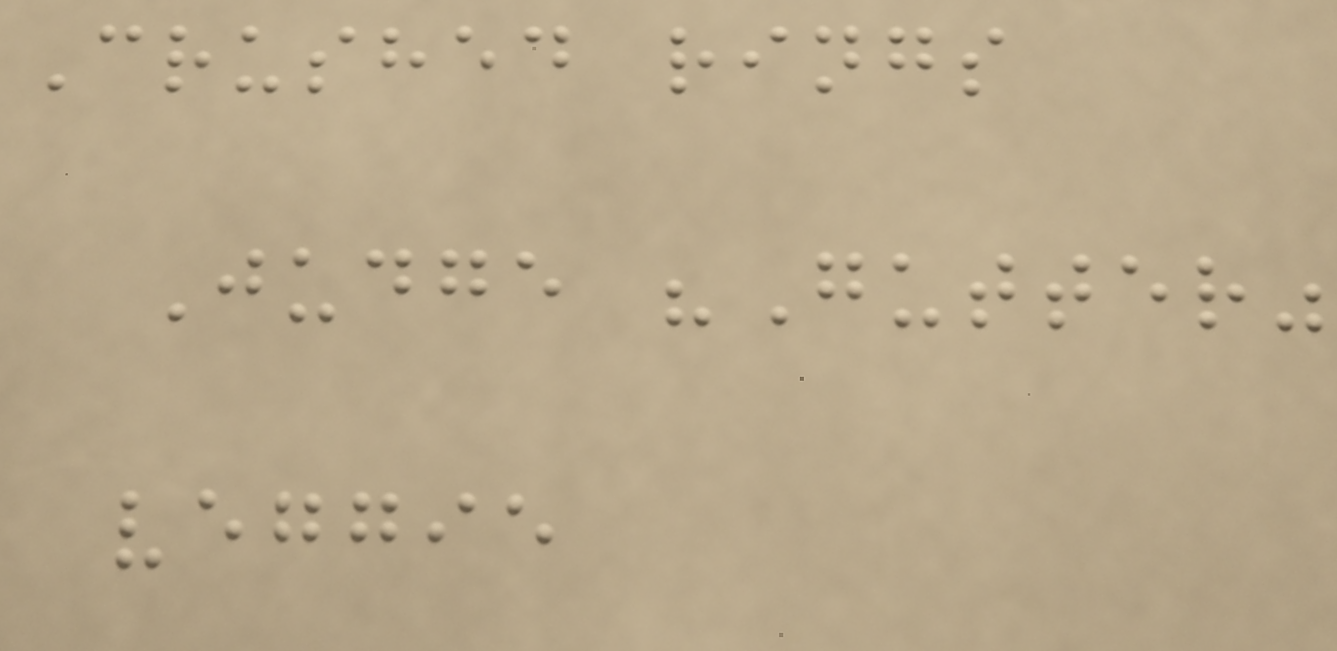Crushed rings
Judge "Gutter"
veggie
